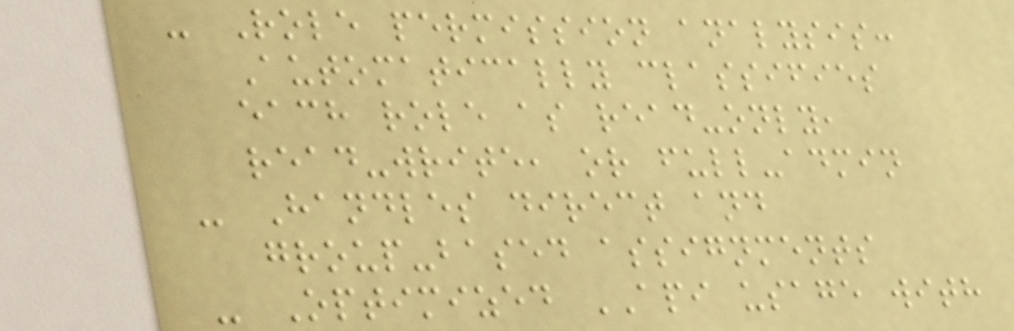- Role permission analysis:
Automatically classifies
each role as read-only,
read-write, or full-admin
- Handles direct and
group-based assignments
- Optimized API usage with
